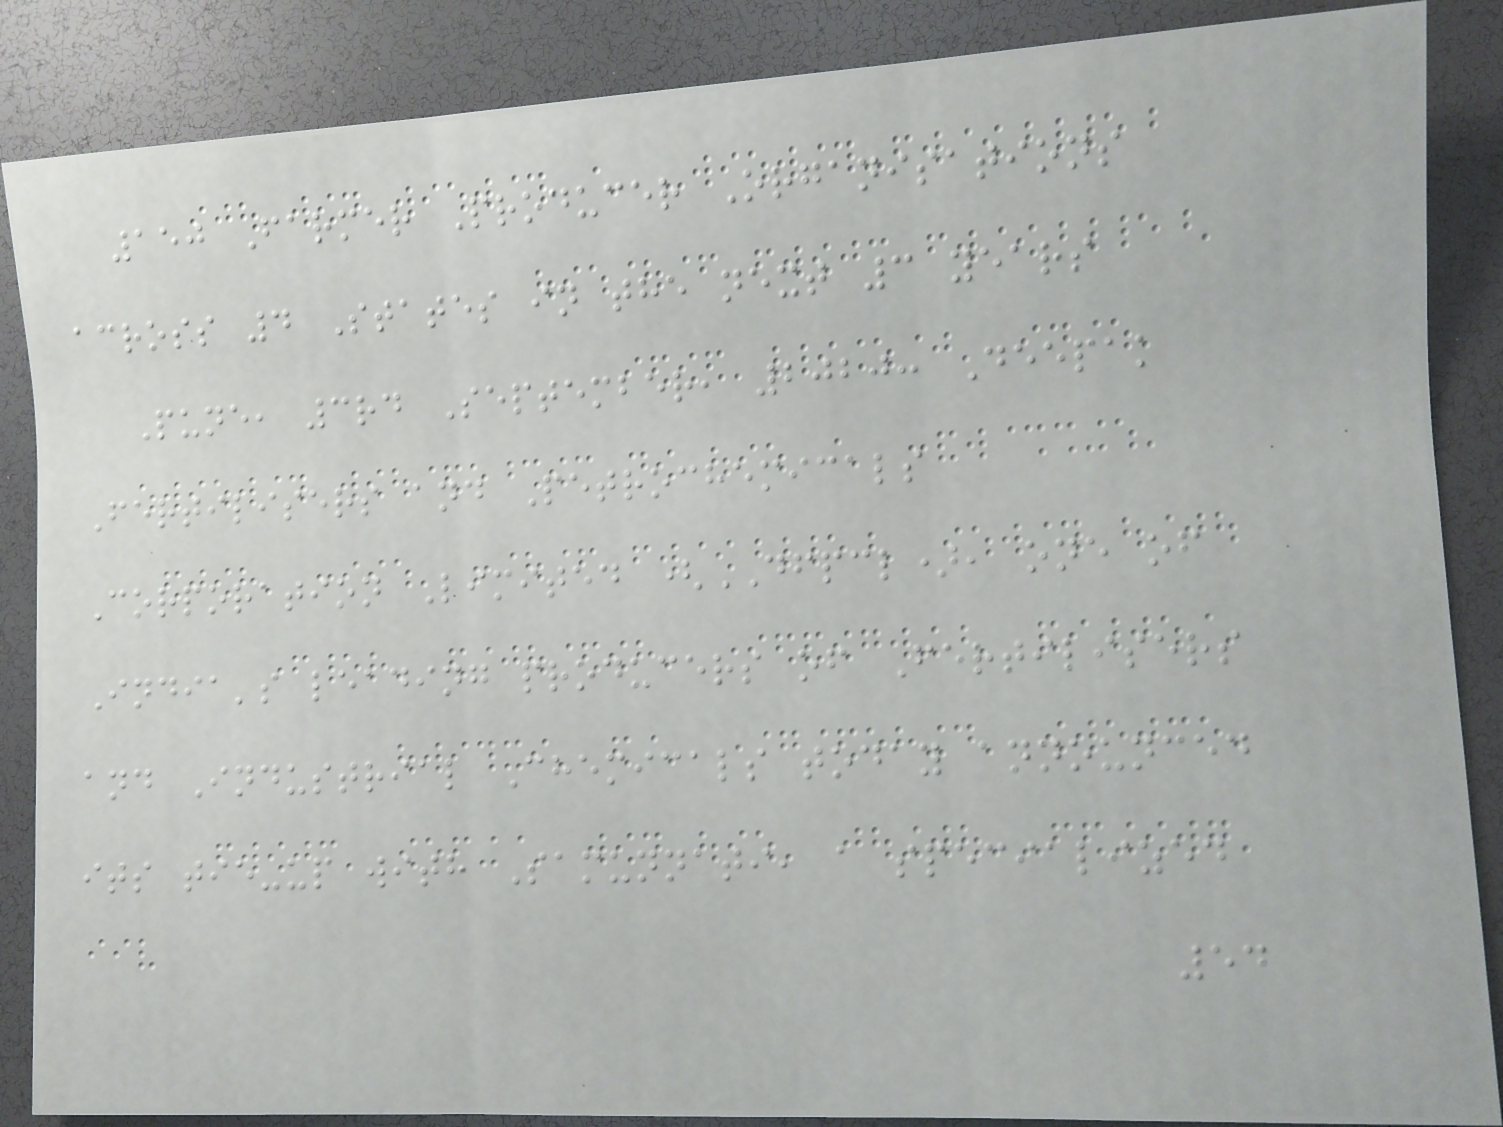150 Farmer Producer Organisations
across 4 States in the next 3 years
Pune, 3rd September, 2020: Deepak
Fertilisers and Petrochemicals
Corporation Limited (DFPCL), one of
India's leading producers of Fertilisers
and Industrial Chemicals today announced
its tie-up with Samunnati, a specialized
54
